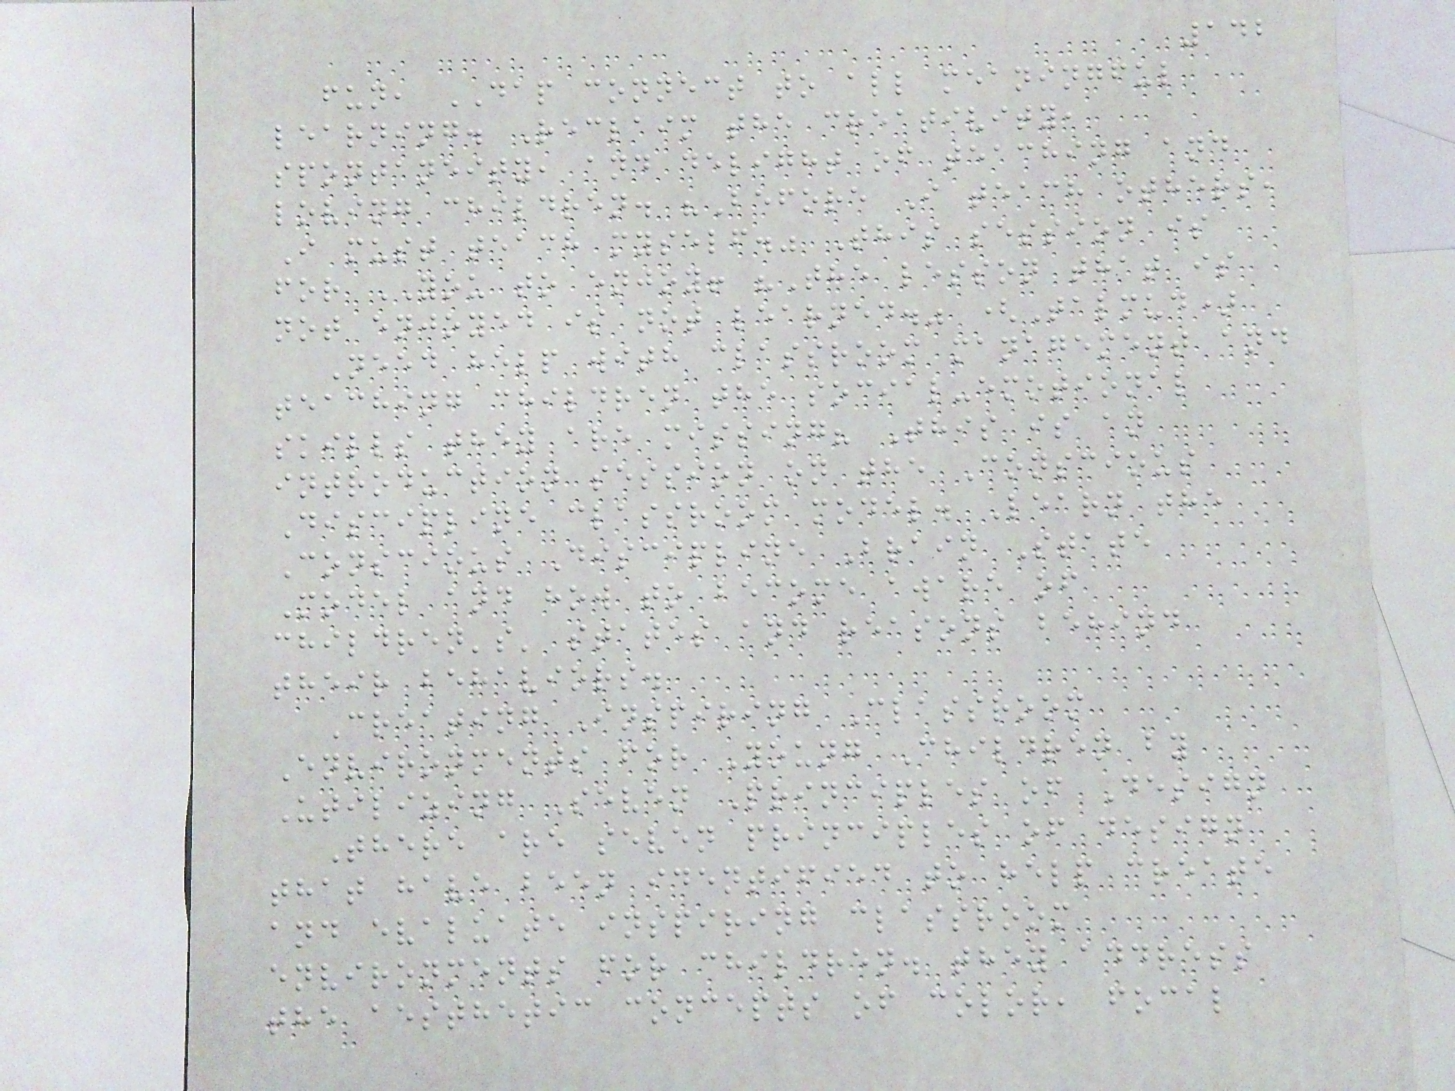142
fun, DAP connect to all meaningful
learning. Reclaim the creativity,
spontaneity, and delight of teaching and
loving children. "Before I teach others,
I must teach myself." This session is
for YOU to enjoy! "The lesson that is
not enjoyed is not learned." (Talmud)
Need help with classroom management and
teaching children the social-emotional
skills they are missing? This is an
introduction session on the Conscious
Discipline classroom model. Learn the
Conscious Discipline Brain State
Model and how to become aware of
children's' states and reasons behind
their behaviors.
Creating Inspiring Classroom
Environments for Young Children by
Utilizing Seven Principles of Design
There are seven principles of design
that have been identified to help create
and evaluate inspiring classroom
environments for children. they address
the aesthetic concepts of color, focal
